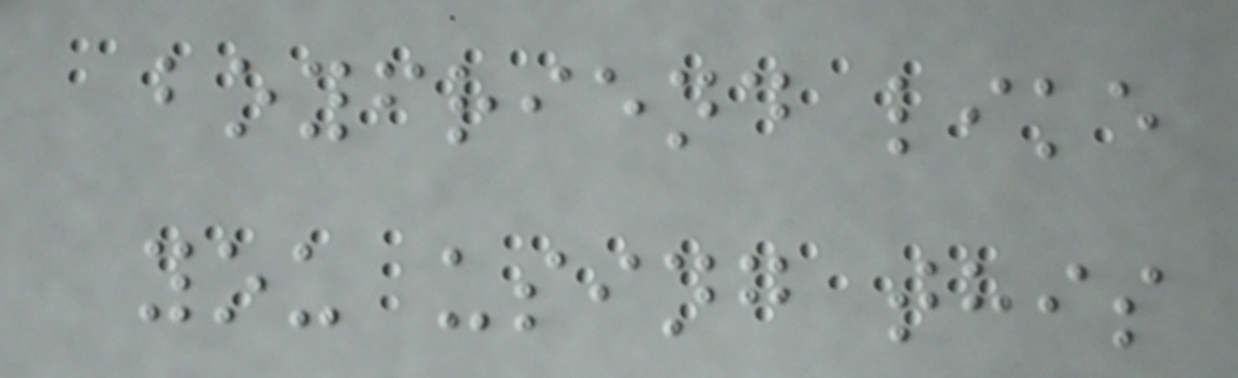boyfriend like
you using this
